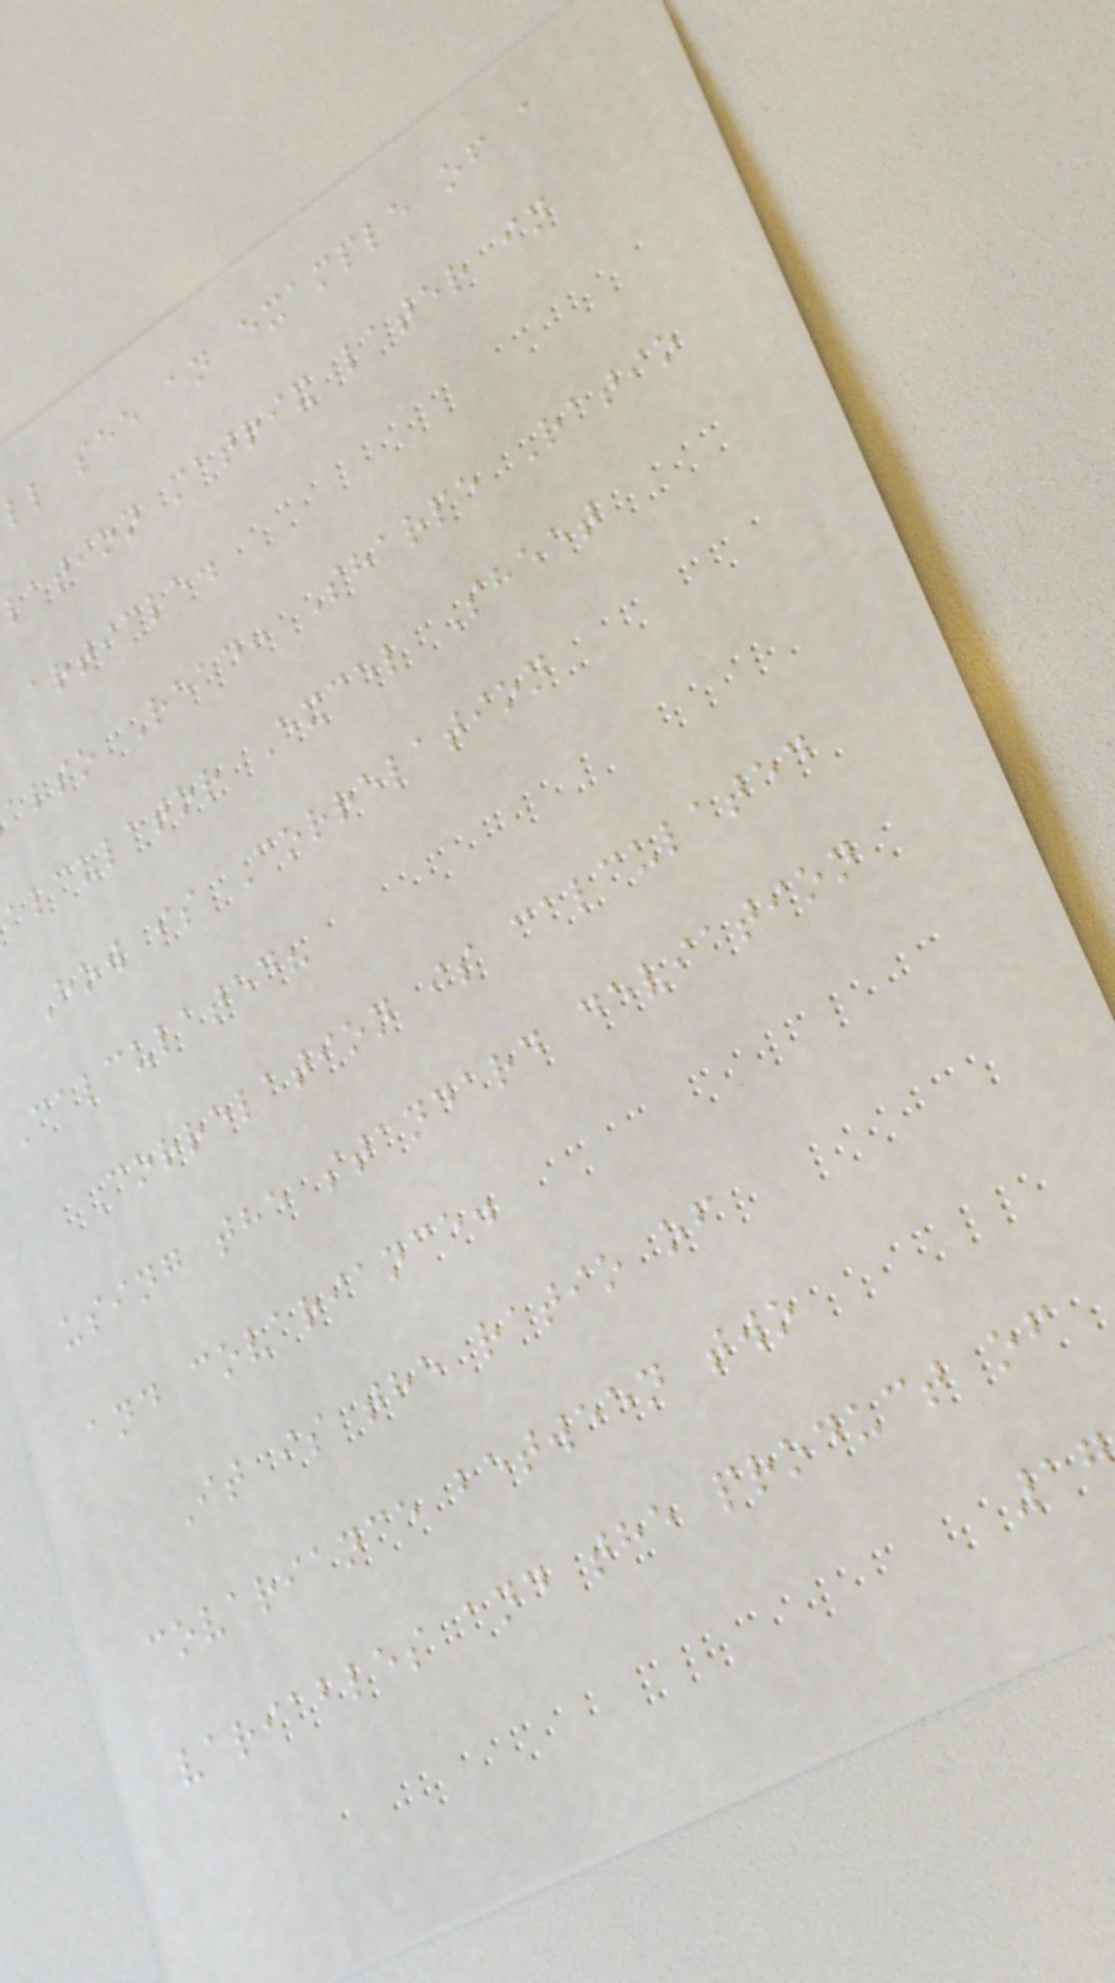ll see an example of a
lation matrix later in
article.
also Read: Sharpe Ratio
alculator Excel Sheet
How is Correlation
Calculated?
Correlation is calculated
using the standard deviation
and covariance.
It is the ratio of
covariance between two
variables and the product of
